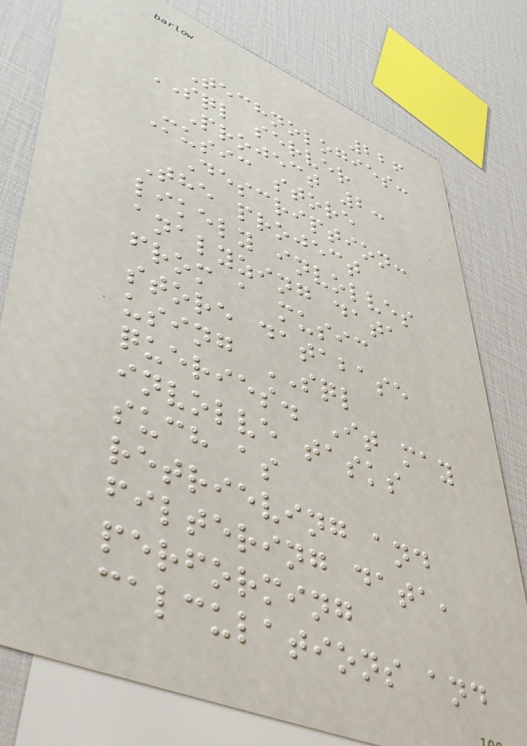226
Technologies:
SQL server
Project 2:
Music store
Description:
The project
likely involves
analyzing data
from a music
store database
using SQL
queries. It may
involve tasks
such as
retrieving and
filtering data,
performing
calculations and
